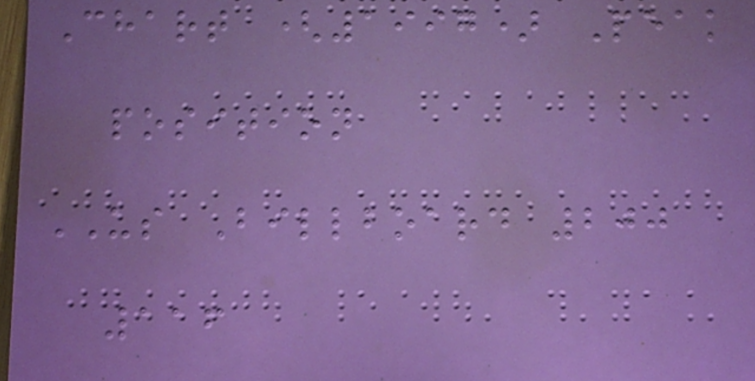Chart (1997) Peak
position
US Billboard 200
116
